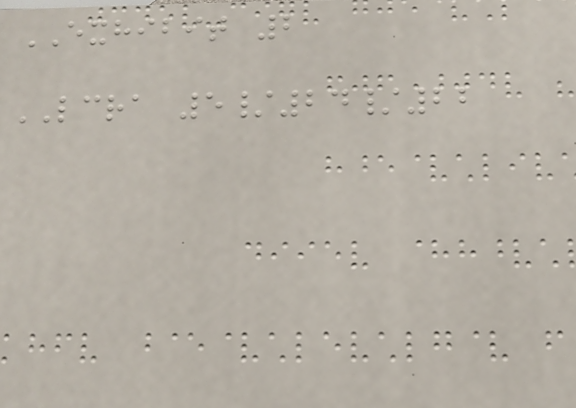EXHIBIT 2
LCRA 5/24/22
